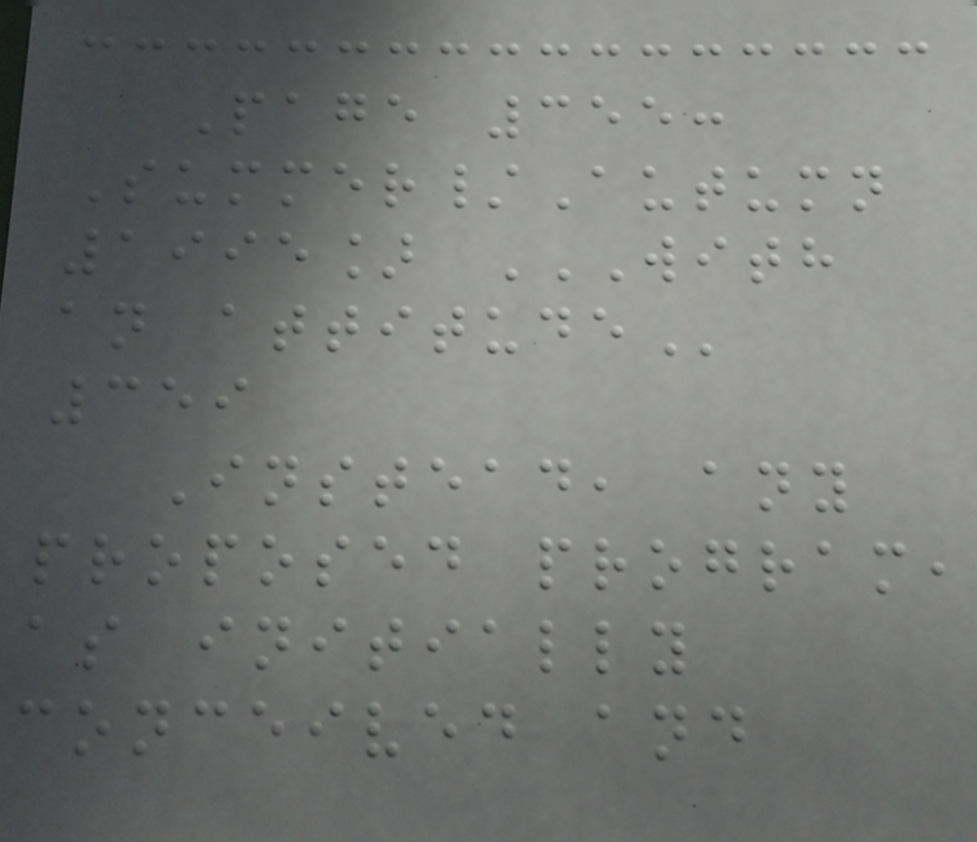Page 355:
Summer/Autumn
1995] WITH
AN ATTITUDE
359
Instead, any
proposed program,
as initially
conceived and
